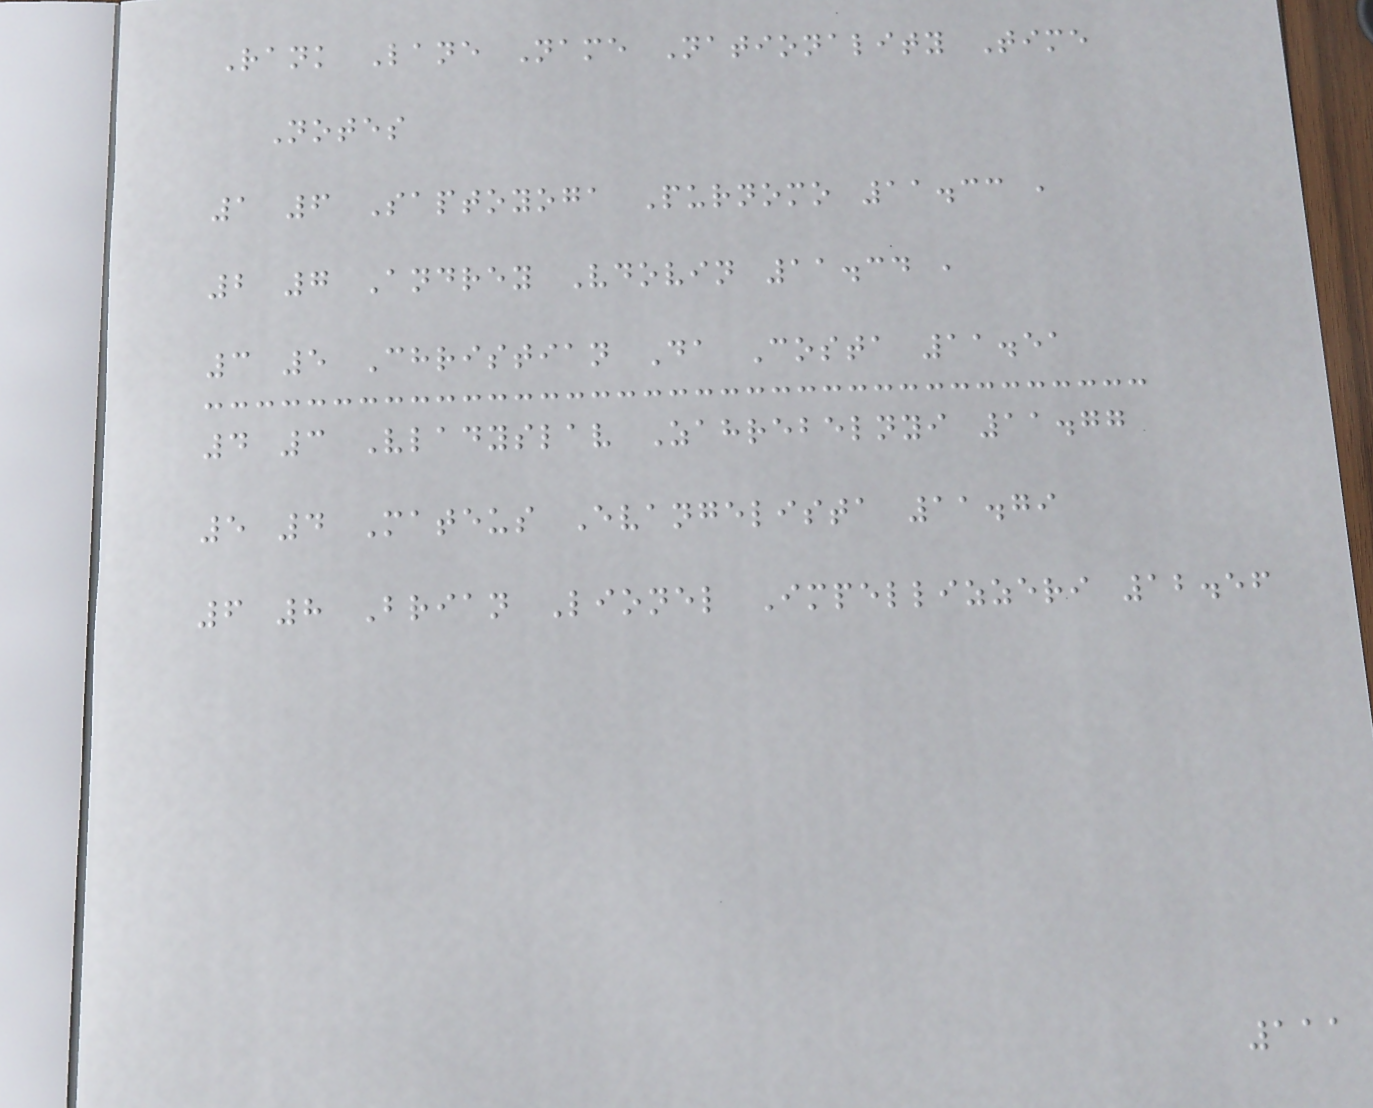Rank Lane Name Nationality Time
Notes
1 6 Saptoyoga Purnomo 11.33 ,
2 7 Andrey Vdovin 11.34 ,
3 5 Christian Da Costa 11.51
4 3 Vladyslav Zahrebelnyi 11.77
5 4 Mateus Evangelista 11.79
6 8 Brian Lionel Impellizzeri 12.56
111
